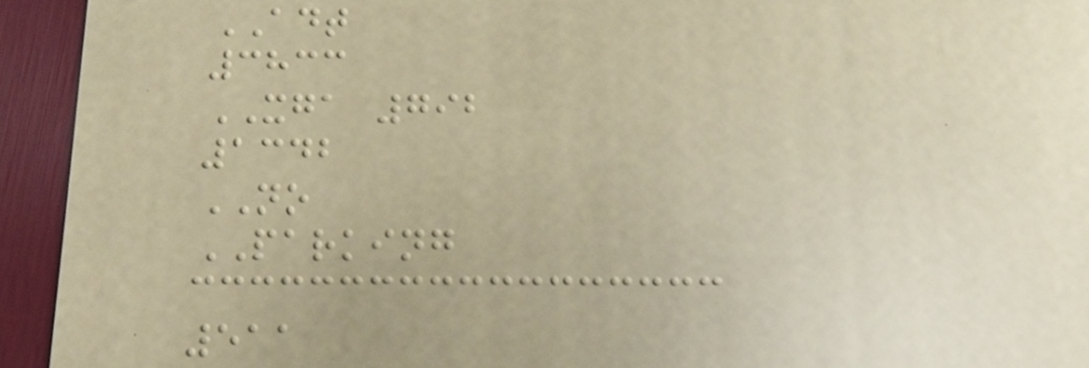ADT
3833
XGA 792
1342
NO
PARKING
511
